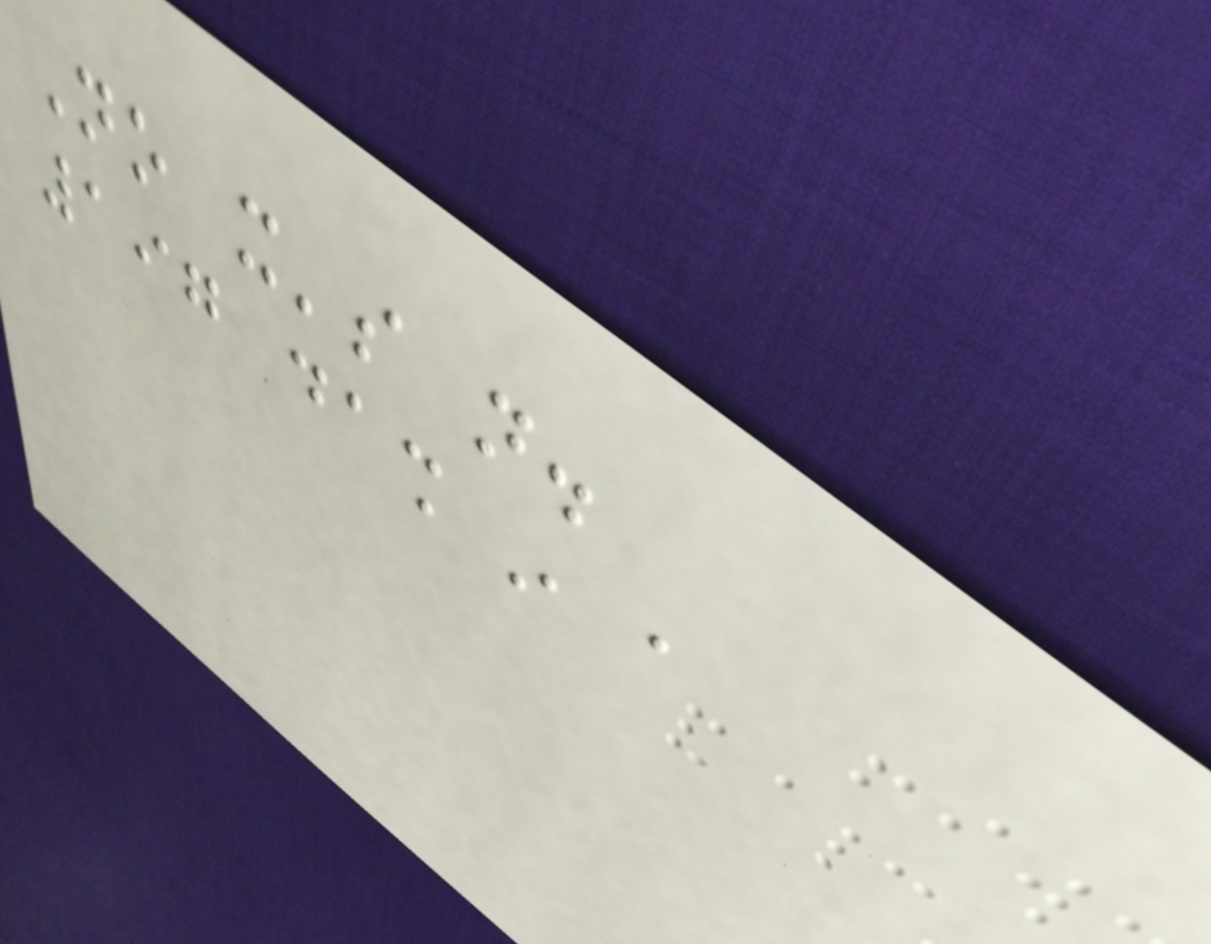No it's not.
197 dash in a
